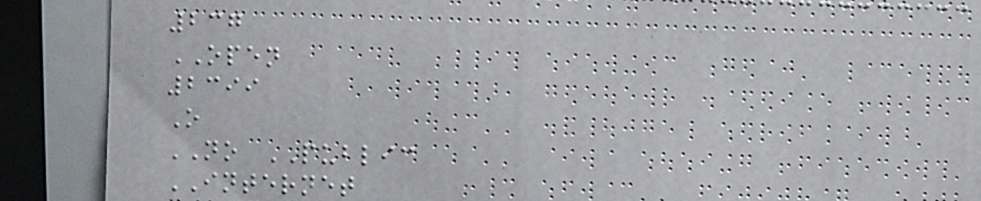237
OPEN
2399
O
NO PUBLIC
INTERNET
